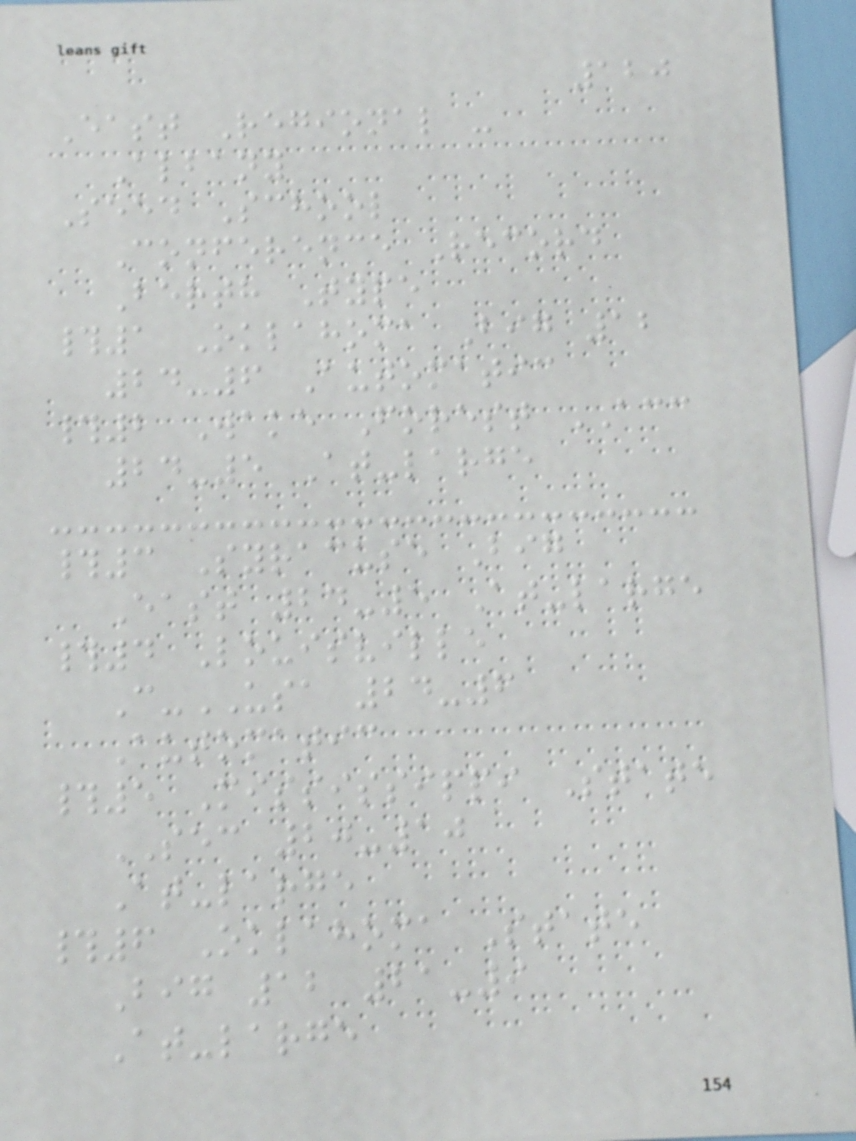120
East Regional -
Albany
Seed School
Conference Record
Berth Type
#1 Oklahoma Big 12
24-6 Automatic
#2 Wake Forest ACC
24-5 At-large
#3 Syracuse Big
East 24-5 At-large
#4 Louisville
C-USA 24-6
Automatic
#5 Mississippi State
SEC 20-10
At-large
#6 Oklahoma State
Big 12 21-9
At-large
